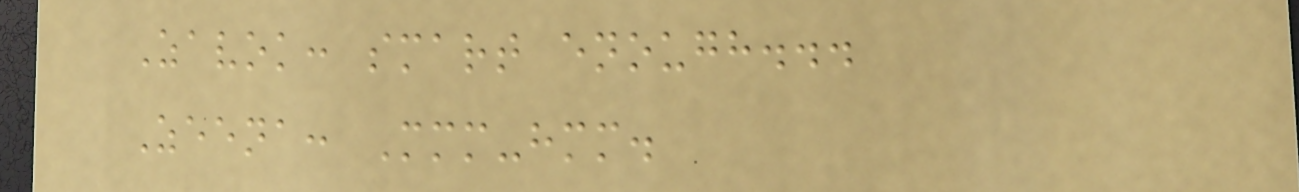Zavok: smart enough...
Zeena: Mmm-hmm.
